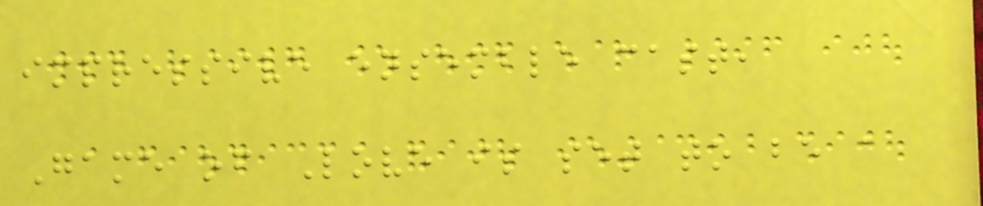impressive ensemble cast,
Game of Love is set to be a
